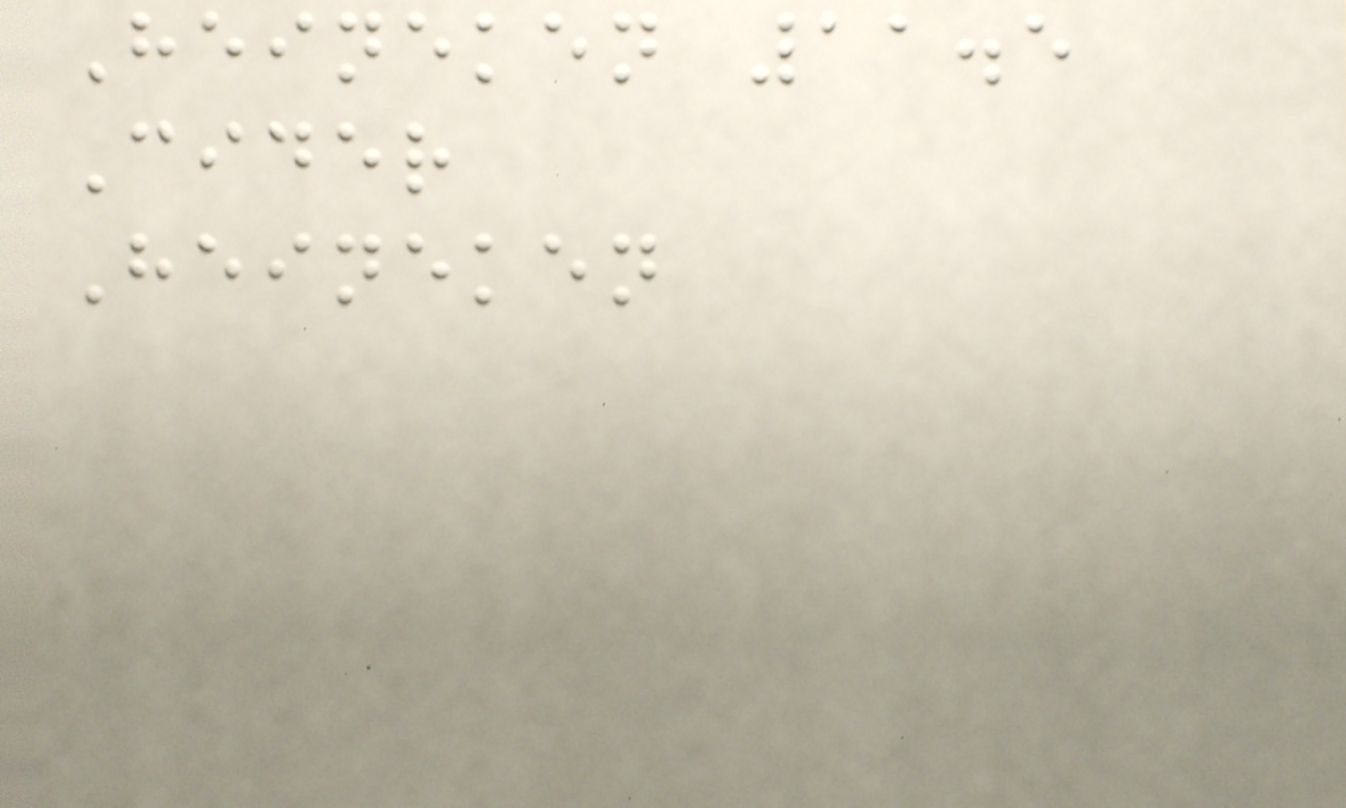Heineken 11.5
Cider
Heineken
